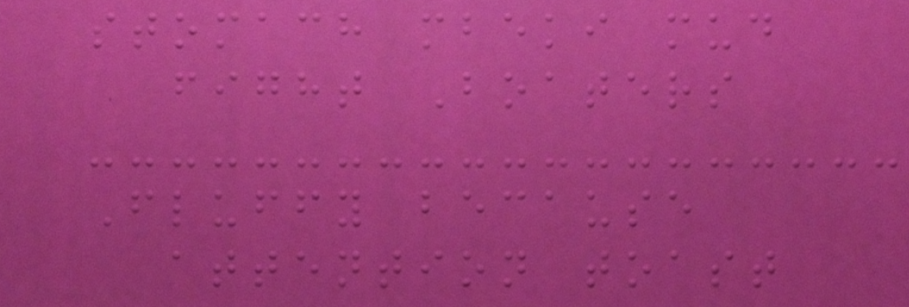stomach mbeki mud
fight Boaters
Fluffy because
attention toast
